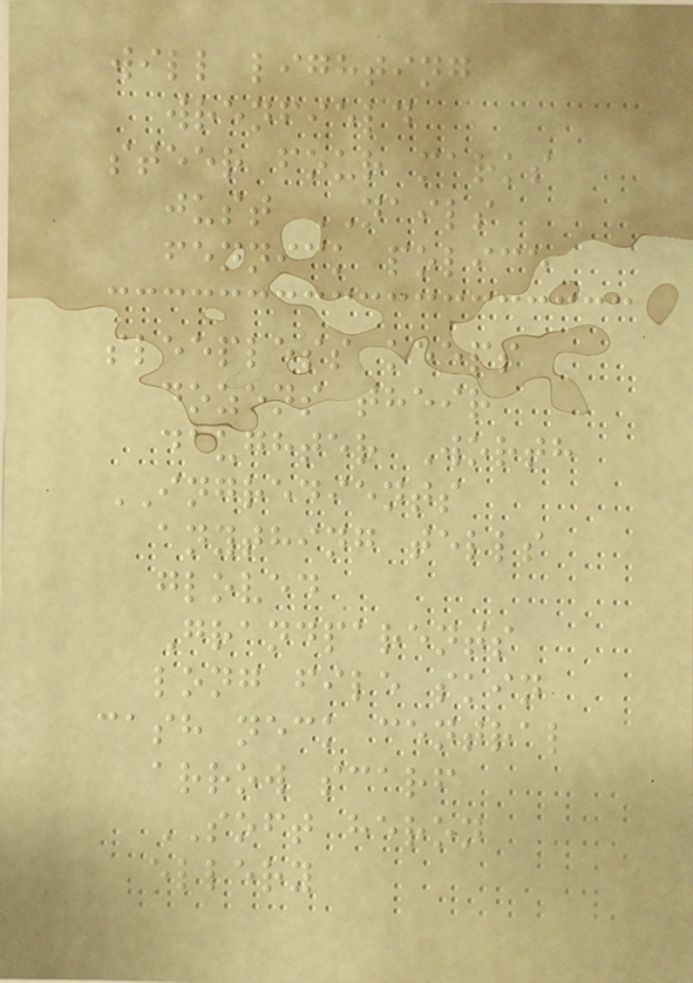will lighting
wrenfield
steer four marks
just NAILS
fennick police
sleepless keeps
dozens their
daughter Worth
INGREDIENTS
anything tells
gloved
Grandparents
long file skin
cash neck central
arrow scarf
SOFT heron
ellery
